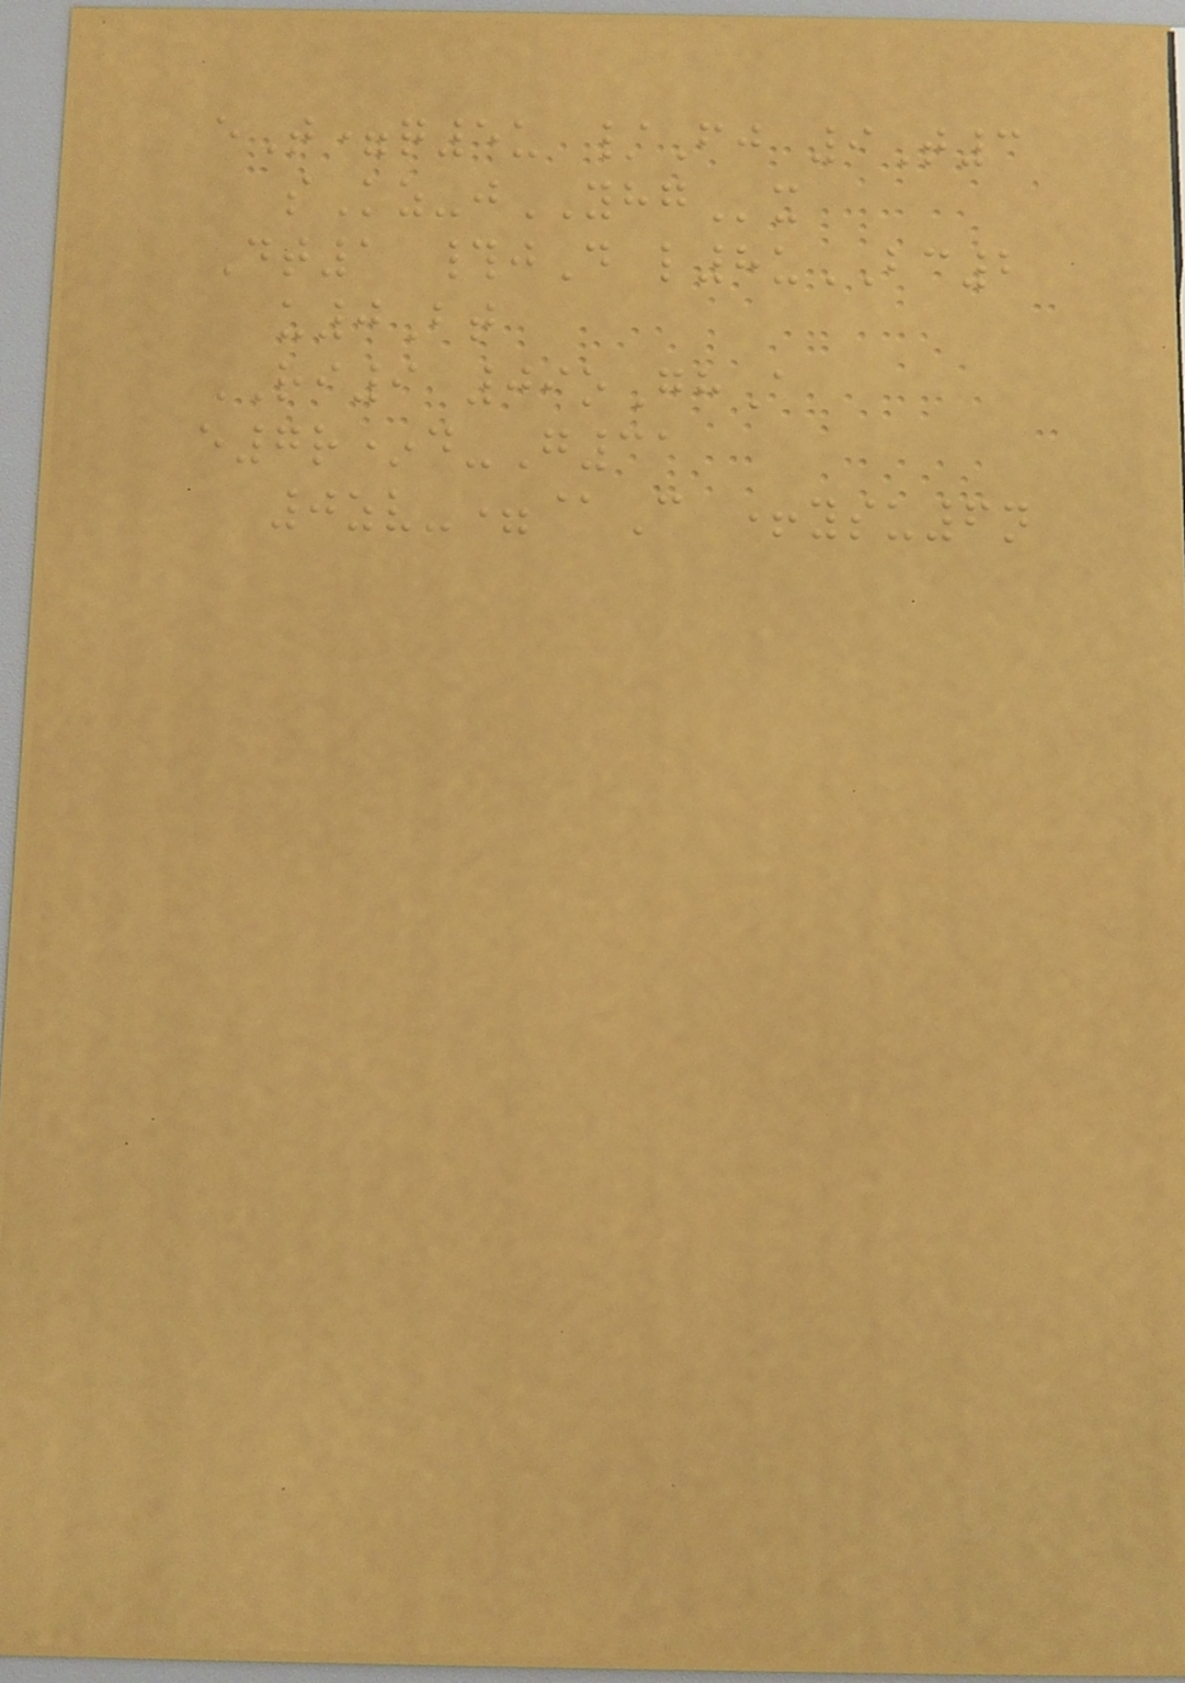eT=q5u /Fj 9T3
sKz-jYHGx
Dt1 #jD l8uBC2
u0Bt
RI9 09oGhA
e7r*d-G31
0zv-=@C +ysu6n
